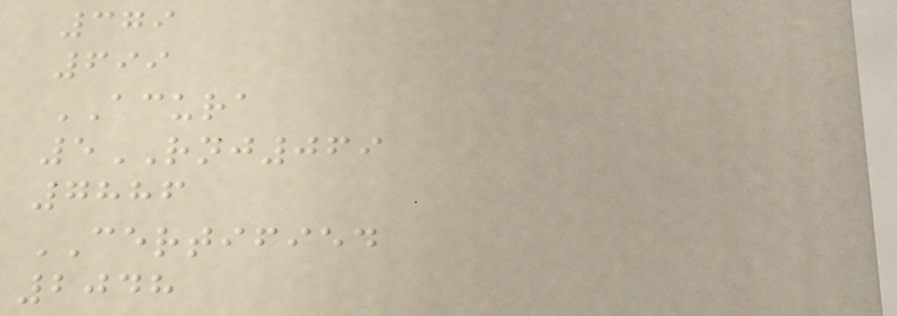379
699
ACURA
5RNJ069
7886
CERTIFIED
2048
